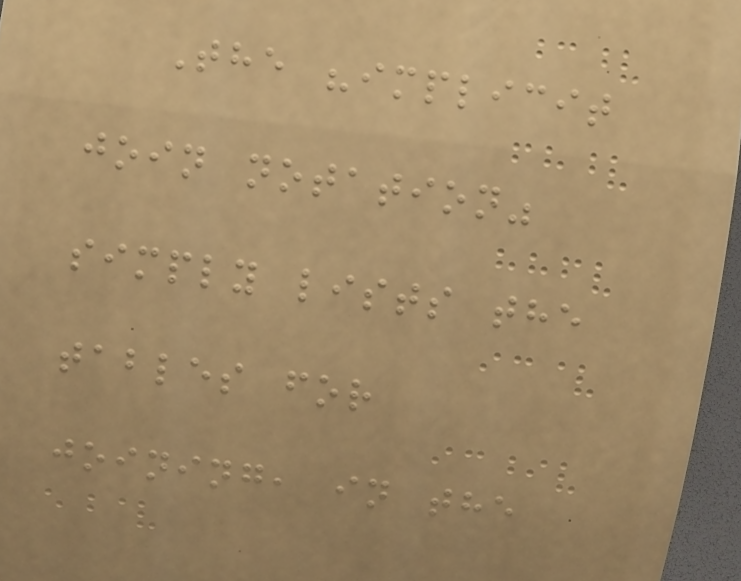The "implicit
join notation"
simply lists the
tables for
joining, in the
